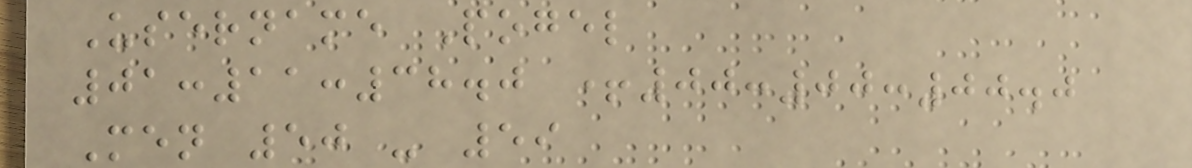Username Pogel
01:11:38.0 +00:00:00.0
Men 50 - 59
